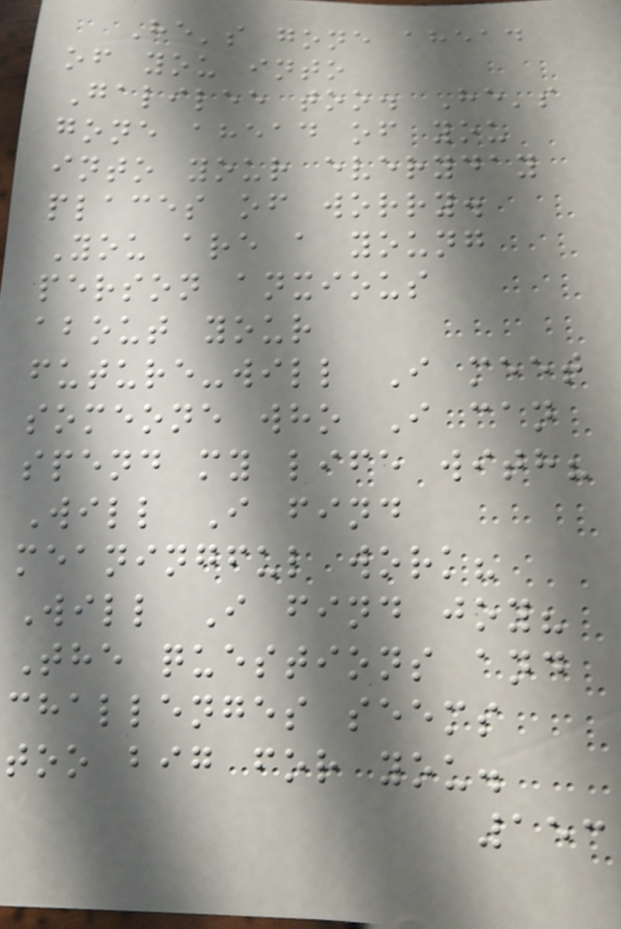He's gone ahead
of you into
Galilee too. He's
gone ahead of you
into your everyday
places of worry.
You are a young
person anxious
about your
future-will I meet
someone who I can
spend my life with?
Will I find
meaningful work?
Will I find joy?
The questions and
challenges seems
too big for you.
153
